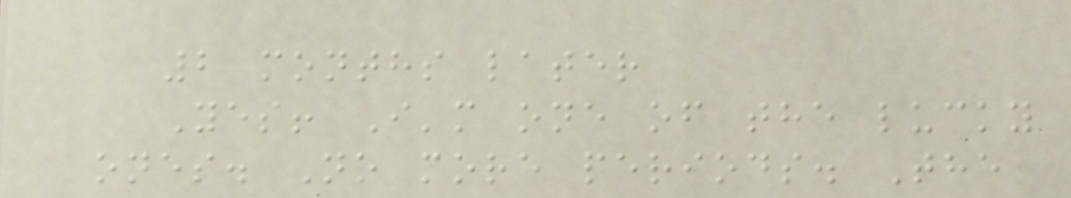2 months later
Yes! I'm one of the lucky
ones. No more periods. The
